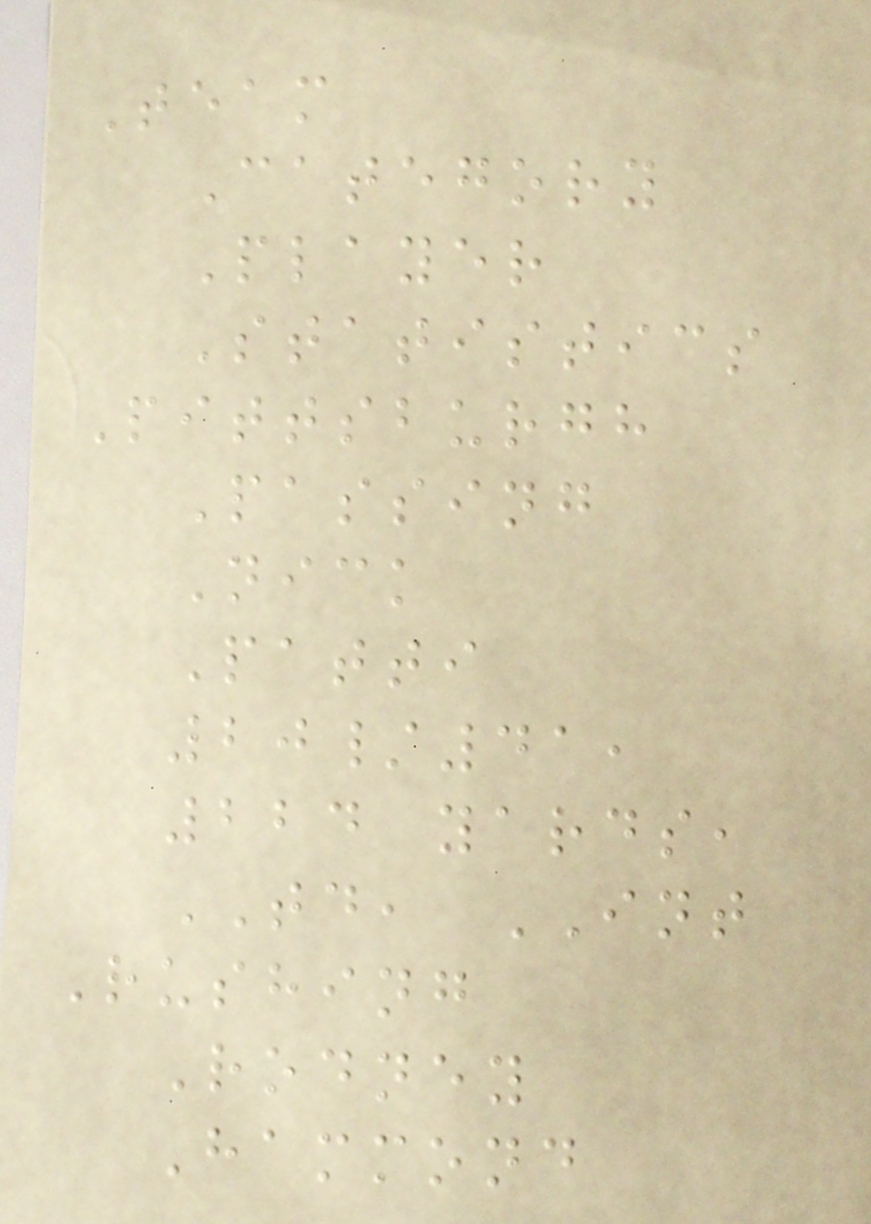Team
Category
Player
Statistics
Pittsburgh
Passing
Nick
Patti
20/41,
224 yards,
TD, INT
Rushing
Rodney
Hammond
